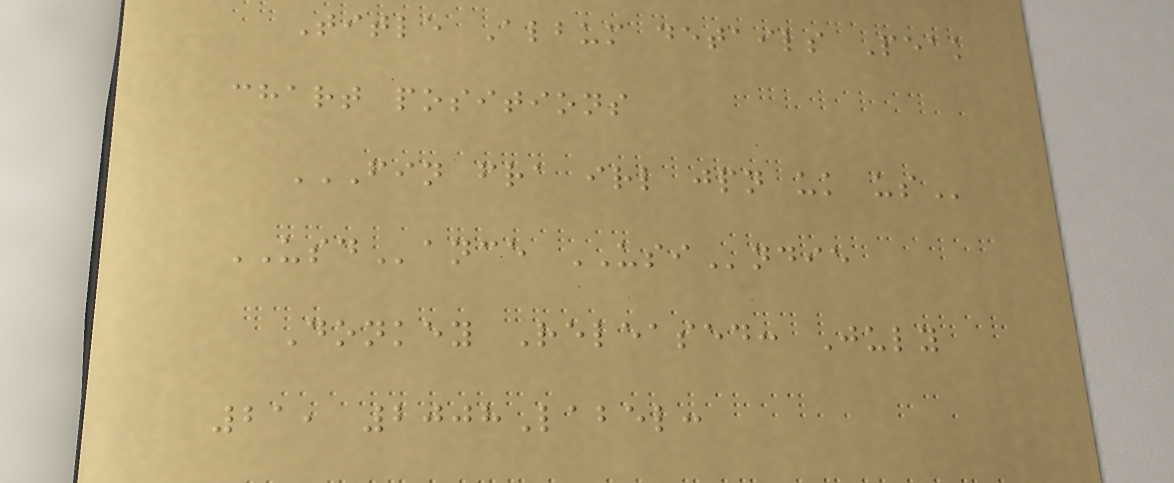Title Album details Peak
chart positions
FIN FRA IRL JPN UK US
USDance USIndie
Donkey Released: July
21, 2008Label:
